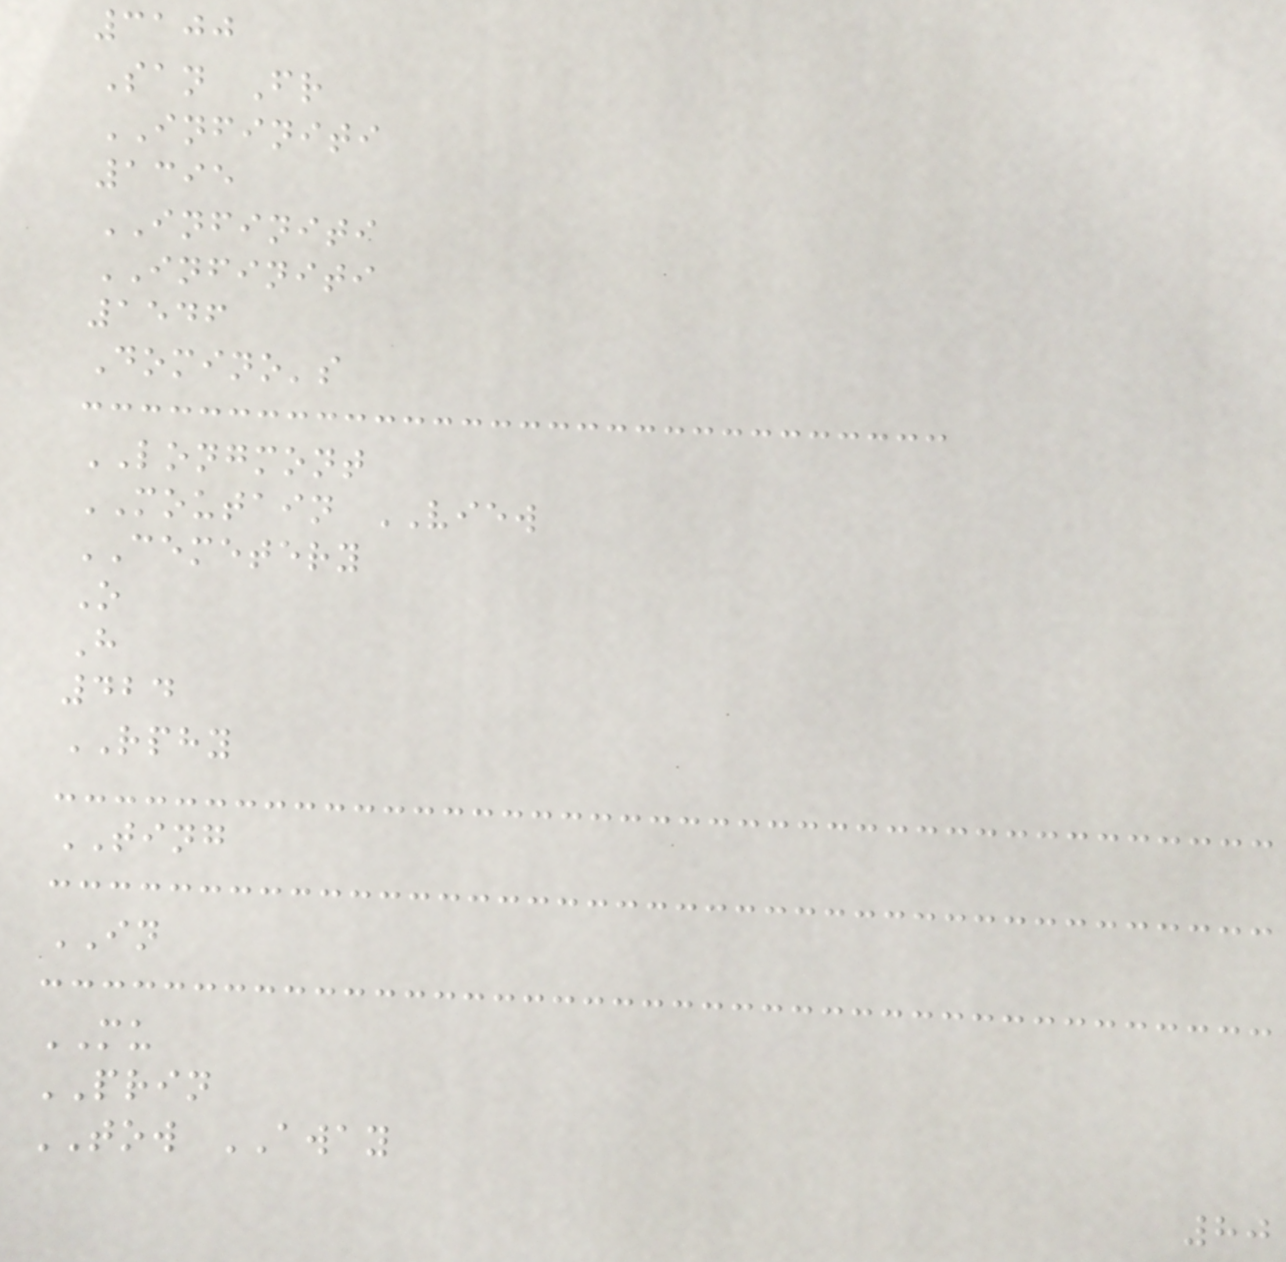3100
San Fr
INFINITI
1395
INFINITI
INFINITI
1546
Domino's
LONGMONT
MOUTAIN VIEW
CEMETERY
O
H
424
RPHY
TING
IN
MU
PRIN
TOW AWAY
80
